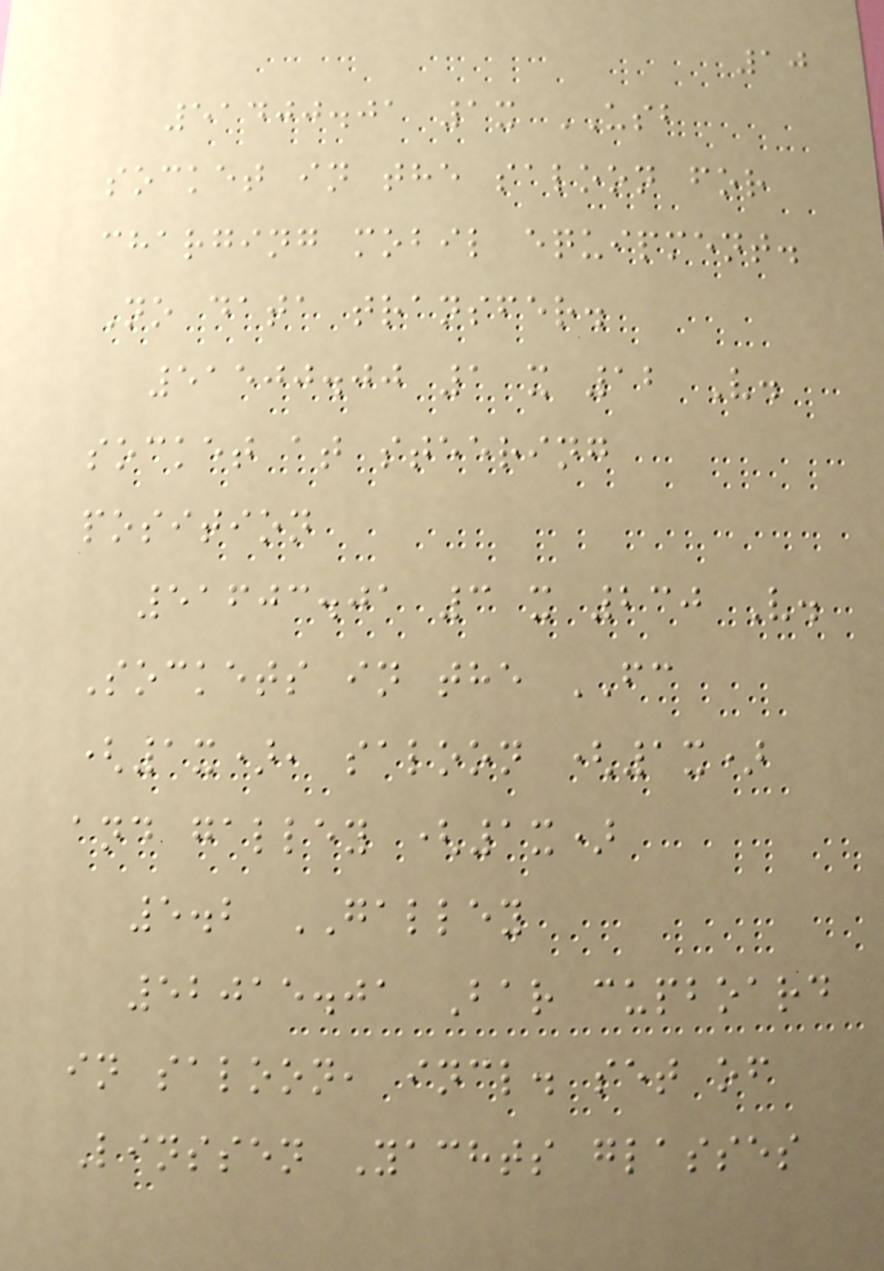10
51400.01 1x USB
socket in the saloon for
charging mobil equipment.
No data transfer.
51500.00 1 x 12 V.
socket at steering
position
51603.01 3 x 230 V.
Sockets in the FC
(1x), saloon (1x)
and galley (1x)
5.2 GALLEY
52015.01 Bar cupboard
in saloon, incl. set of
Linssen Yachts glasses
